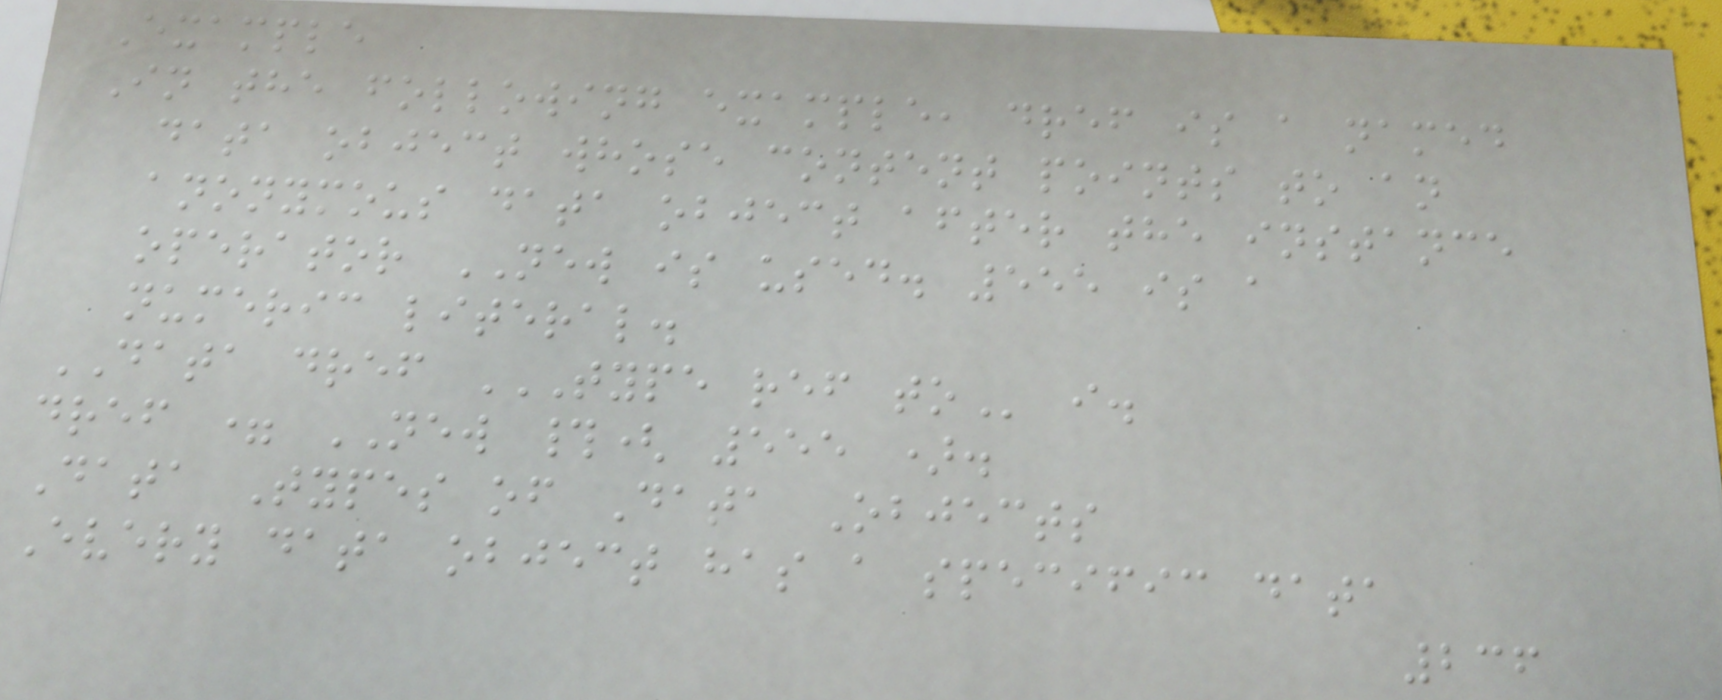Example
In the following example, dref is a named
data object whose content points to an
anonymous data object after the instance
operator NEW is used. 555 is a
numeric literal.
DATA dref TYPE REF TO i.
dref = NEW #( 555 ).
Data Types of Data Objects
Every data object has a specific data
236
